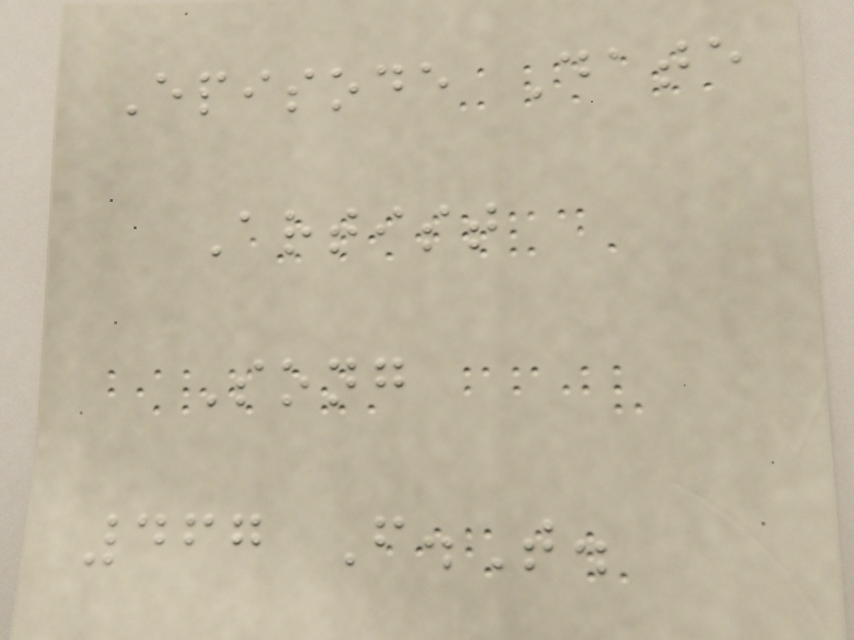Episode Date
Artist
Song
467 F.T.
